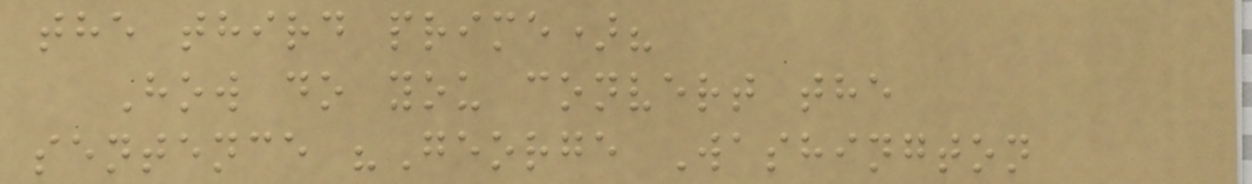the third prime)?
How do you convert the
sentence "George Washington
